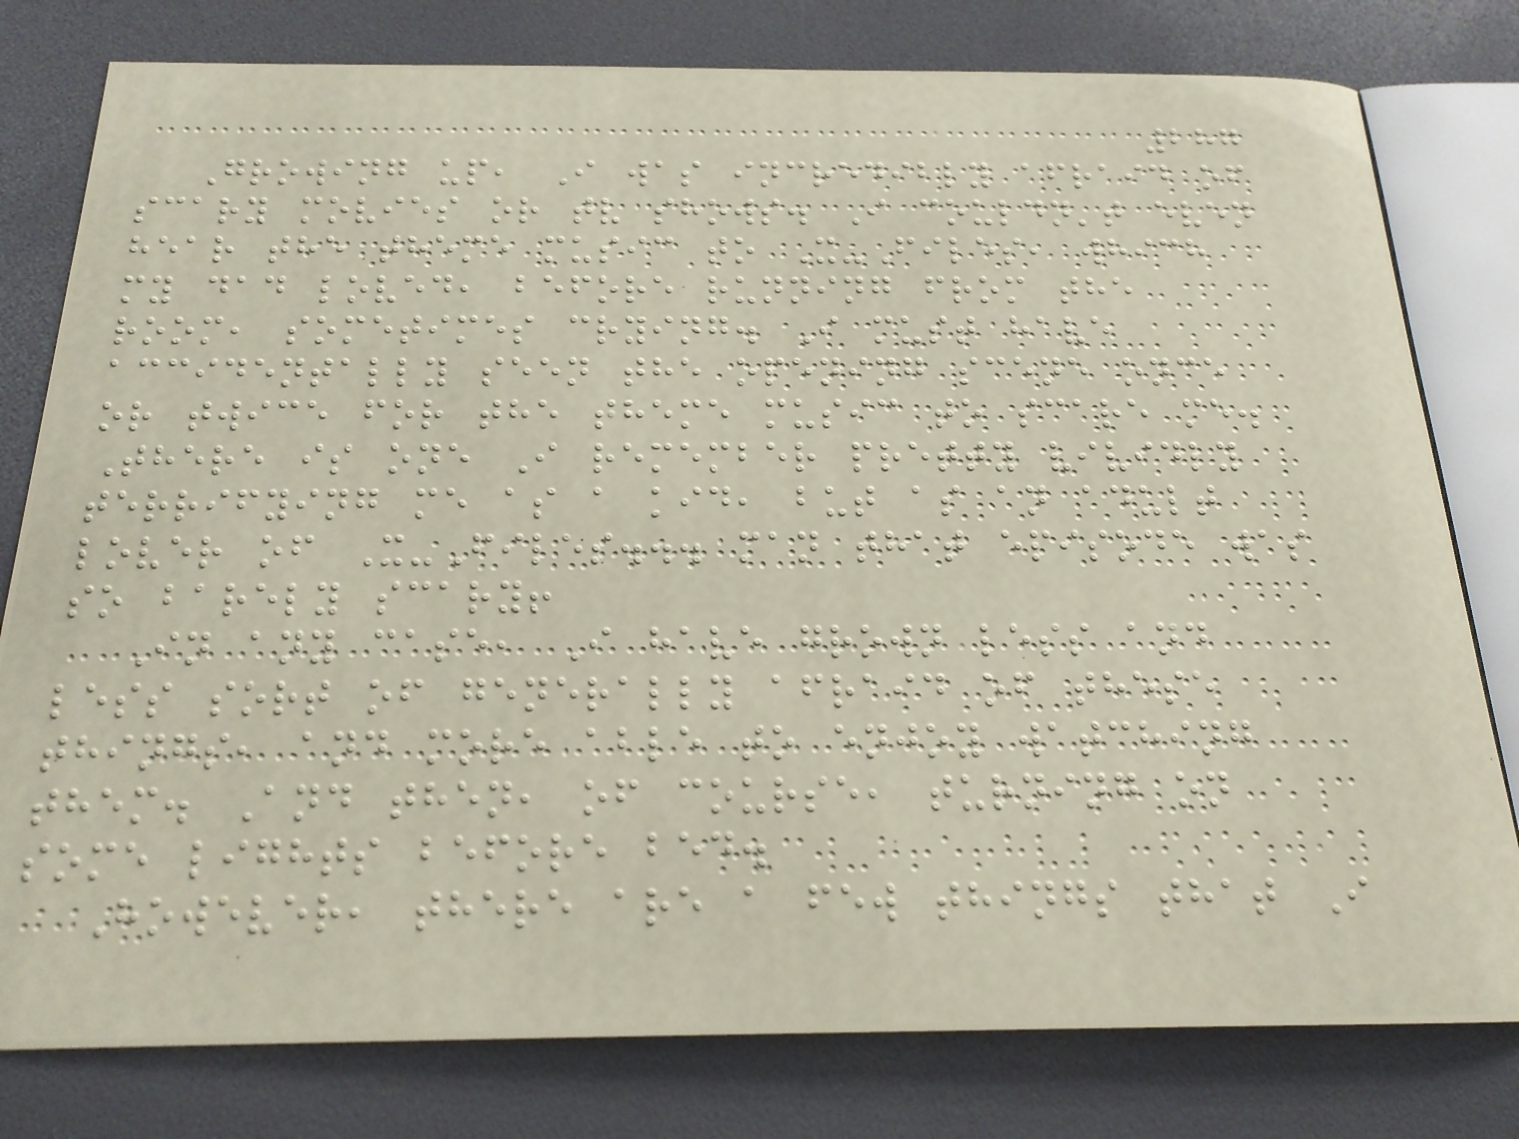287
Growing up, I was incredibly afraid of
scary movies or tv shows. I couldn't even
hear the theme music to X-Files, which
my dad loved, before running from the
room, sometimes crying. I must have
accidentally seen the opening scene once
or twice for the theme music to scare me.
There is one I remember pretty vividly
terrifying me as a kid, but as an adult
lover of X-Files... man that episode was
so barely scary!
In any case, I have grown less and
less sort of generally afraid of these
things, and more able to enjoy watching
them. And then, of course, turning on
some lights before bed.
However, there are a few things that I
